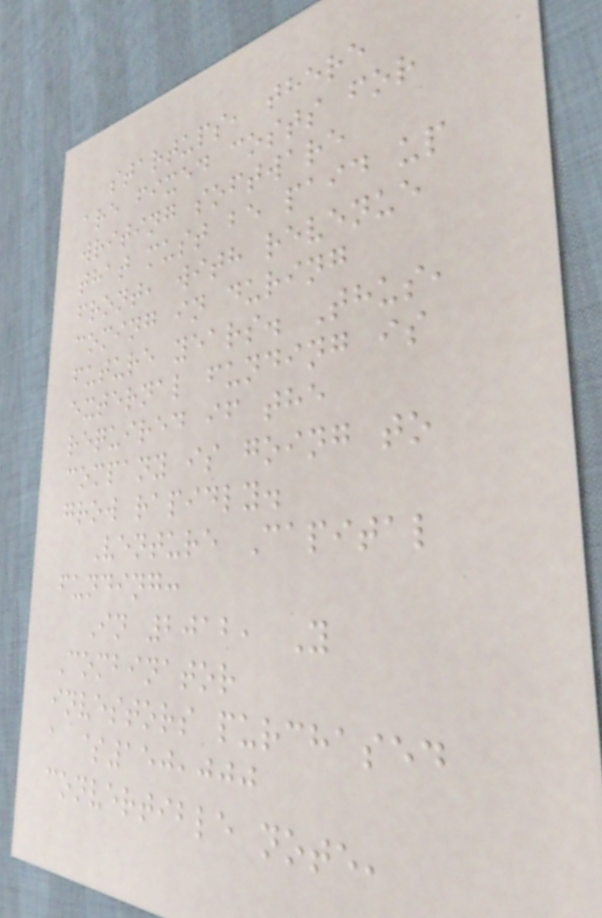startups, there
are fixed costs for
writing software
that must be paid up
front, with revenue
coming in during
future years. Thus,
external funding is
required if the
company is going to
grow rapidly.
Venture Capital
funding:
In 2012, Y
Combinator
investors purchased
a $150,000
convertible note,
